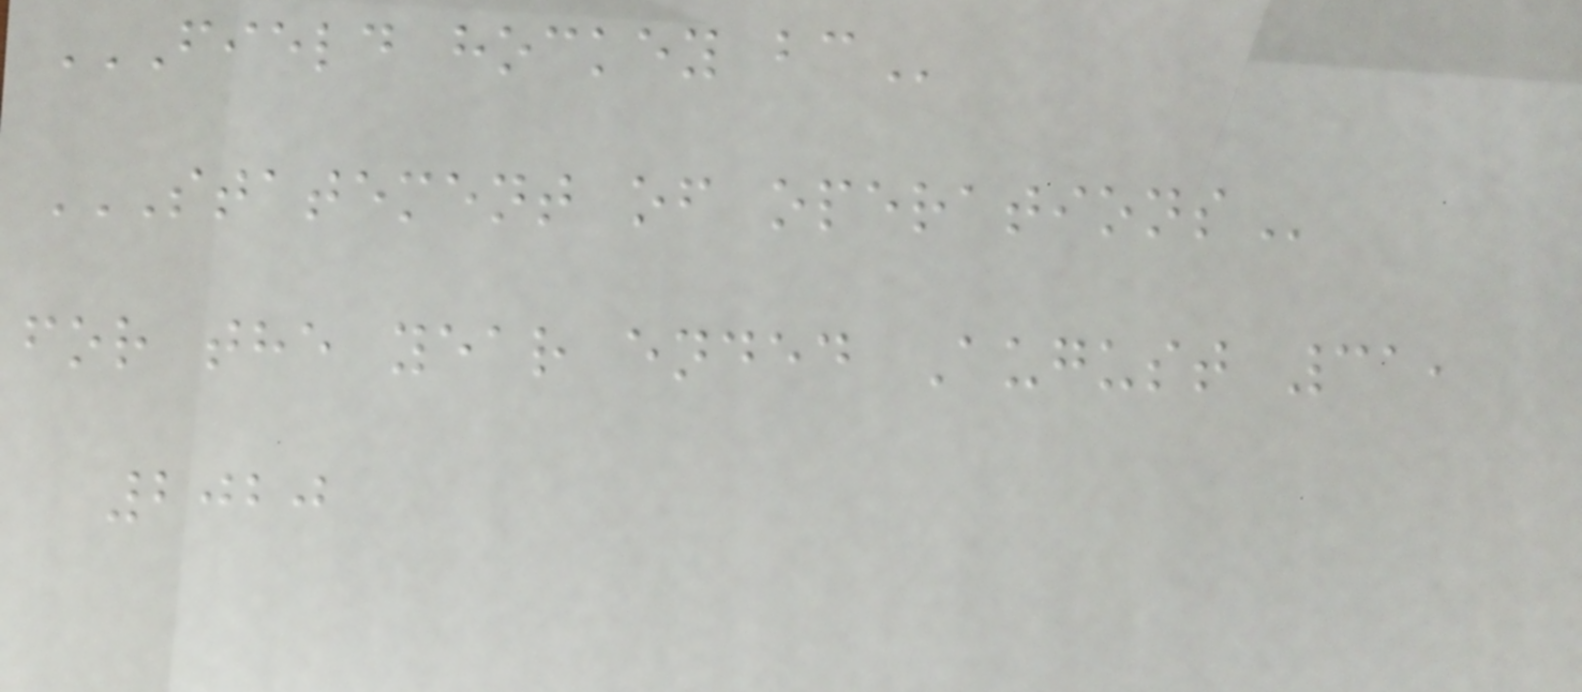FIELD HOCKEY BC
STATEMENT OF OPERATIONS
for the year ended August 31,
2020
